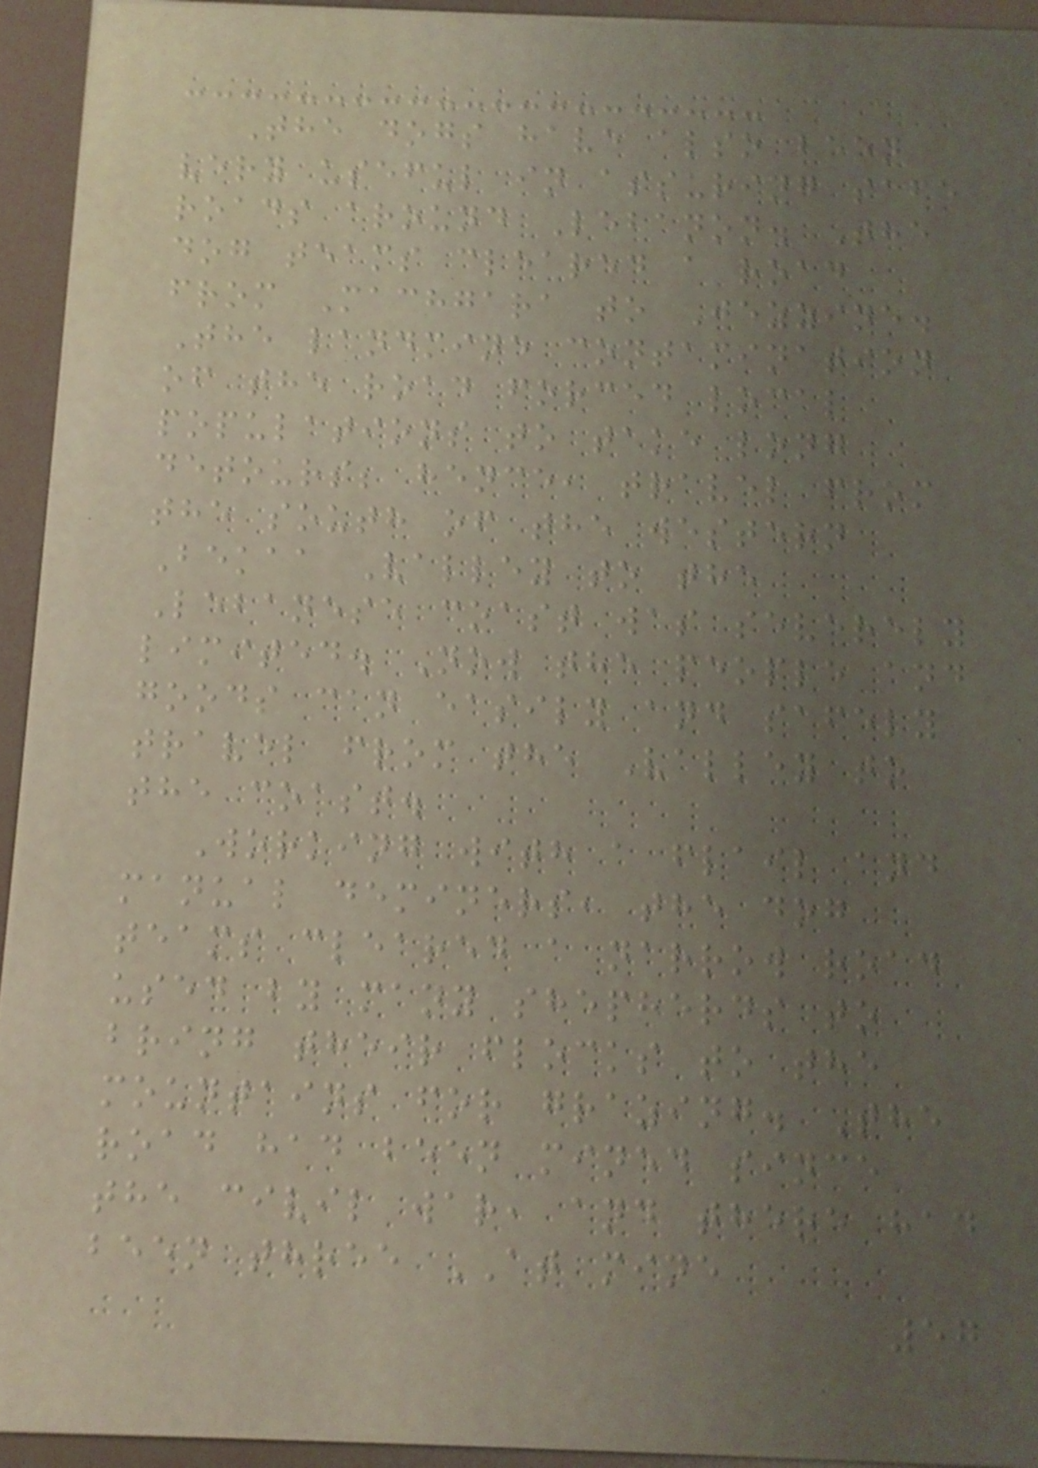The dogs have also been
very useful in assuring safe
roads around Lebanon. The
dog teams cleared a road
from Machgara to Jezzine.
The landmine contamination
of the road forced local
populations to take long
detours; hence, travel from
the south of the western
Bekaa Valley to the
Lebanese coast was severely
limited. Now the people and
goods can easily and safely
travel from the Valley to
the coast.
Working with a flail and
manual deminers, the dog
teams cleared a narrow road
used by many shepherds to
bring their flocks to the
mountains for grazing. The
road had been mined since
the civil war, and there had
been three AT mine
57
